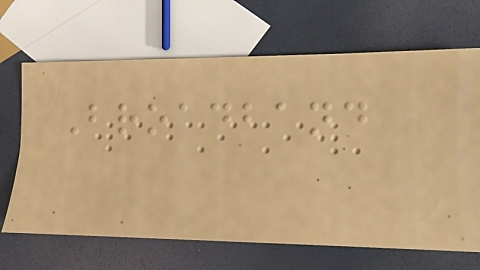Broadband
